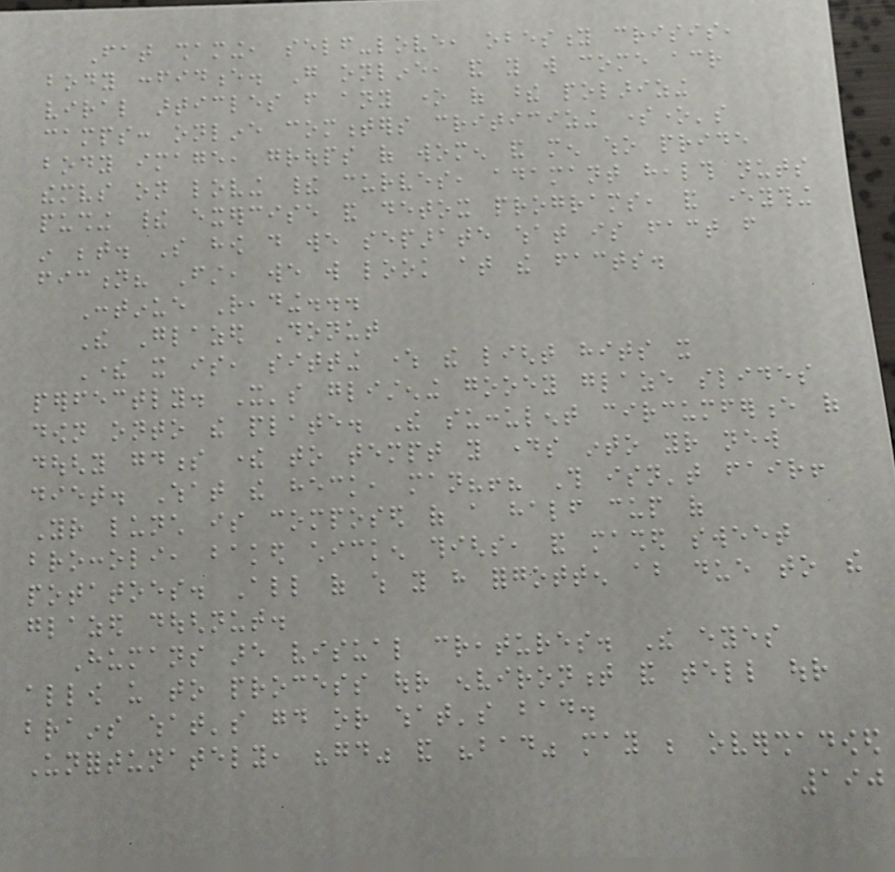Fat shaming, self-love, obesity crisis,
body confidence. Go online, and you will come across
viral articles from any one of these polarizing
camps: online commenters criticizing someone's
body image, groups of women and men who pride
themselves on loving their curves, adamant health nuts
pushing their exercise and detox programs, and everything
in between. So how do we separate what is fact from
fiction? First, we will look at the facts.
Continue Reading...
The Glazed Donut
There it is, sitting where the light hits it
perfectly. It's glistening gooey glaze slides
down onto the plate. The succulent circumference of
doughy goodness there to tempt you days into your new
diet. What the heck, man?!? This isn't fair!
Your lunch is composed of a half cup of
broccoli, baked chicken thighs, and mashed sweet
potatoes. All of which you have forgotten about due to the
glazed doughnut.
Humans are visual creatures. The eyes
allow us to process our environment and tell our
brains what's good or what's bad.
Unfortunately, "good" and "bad" may be overshadowed
190
